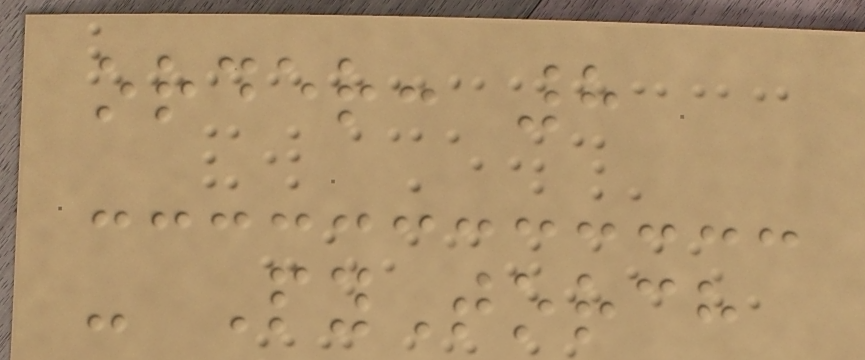order: 8
- PyTorch
